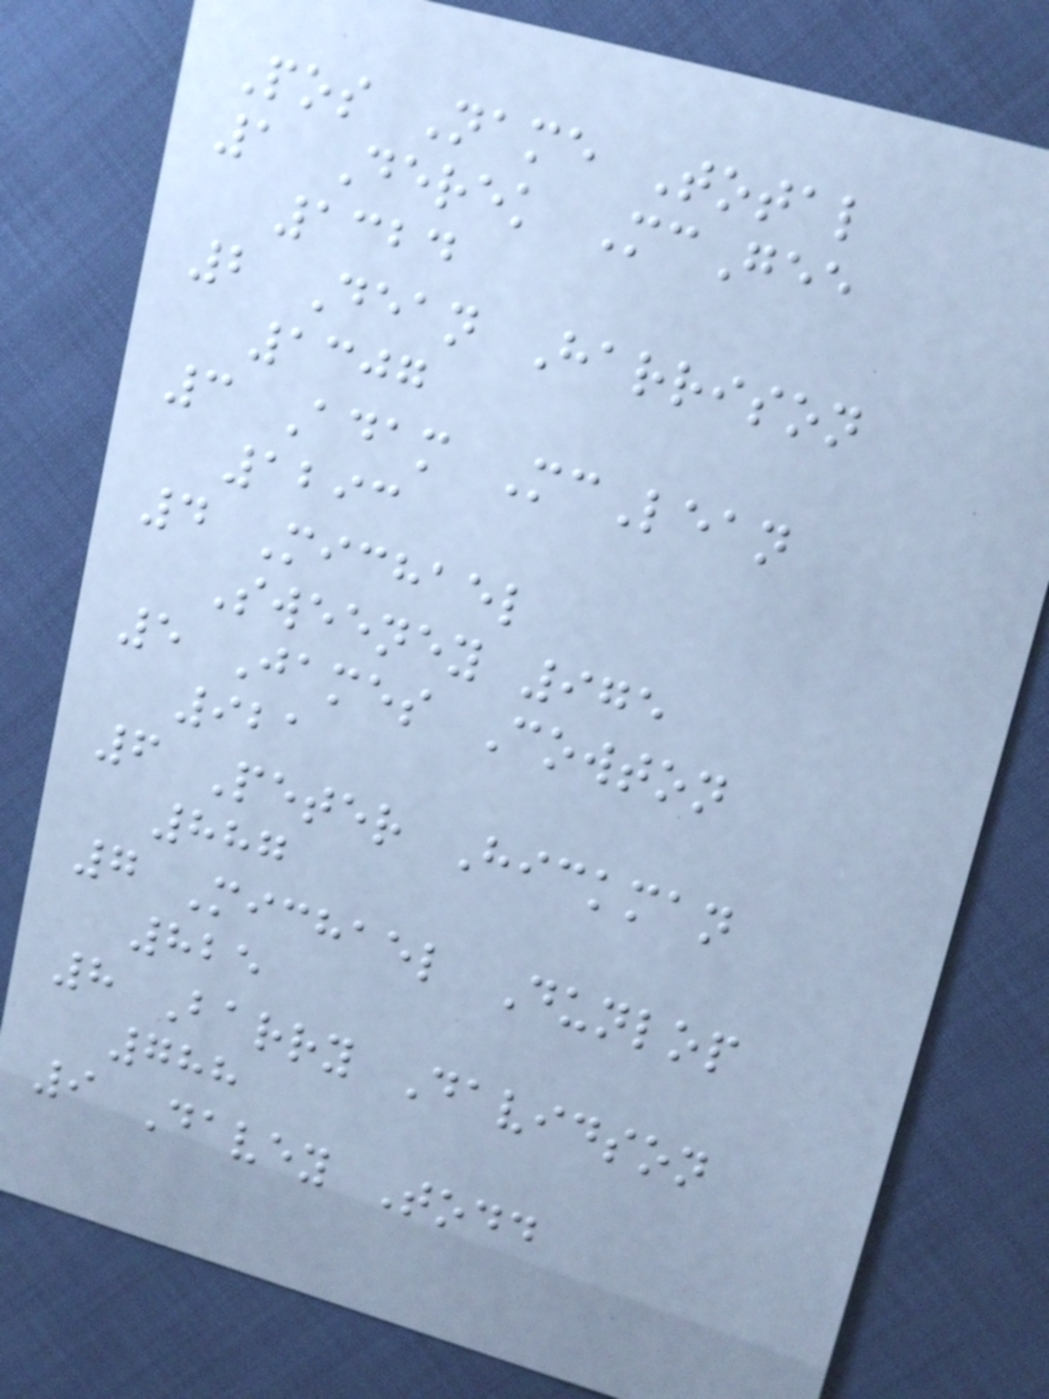Pos Name Total
1 Derek McGee
1324
2 Dean Harrison
1307
3 Adam McLean
1293
4 Michael
Sweeney 975
5 James Cowton
921
6 Peter Hickman
887
7 Michael Dunlop
825
8 Barry Davidson
788
9 Davey Todd
